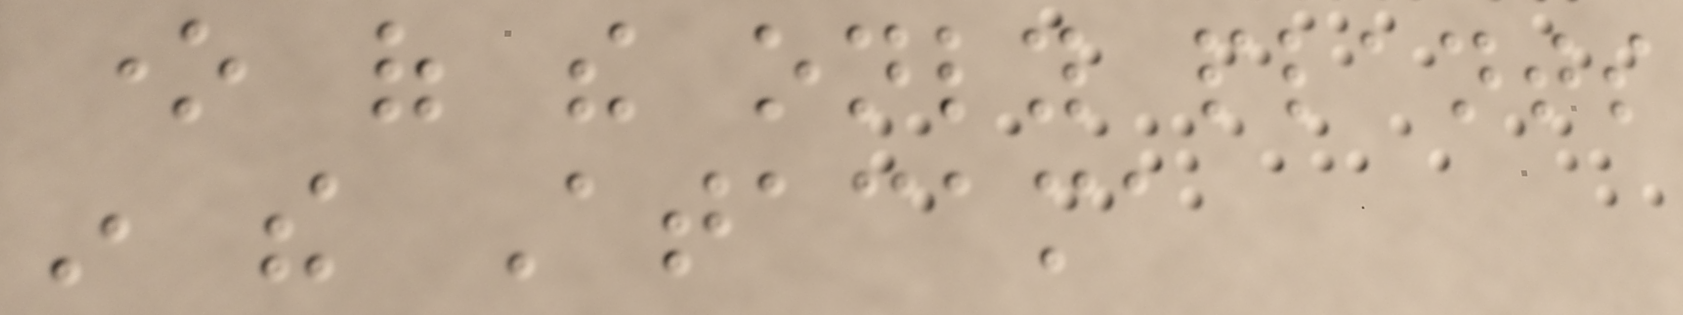one of the only plants
in the Atacama
